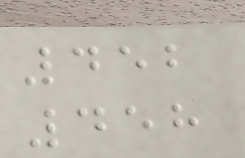452
458
